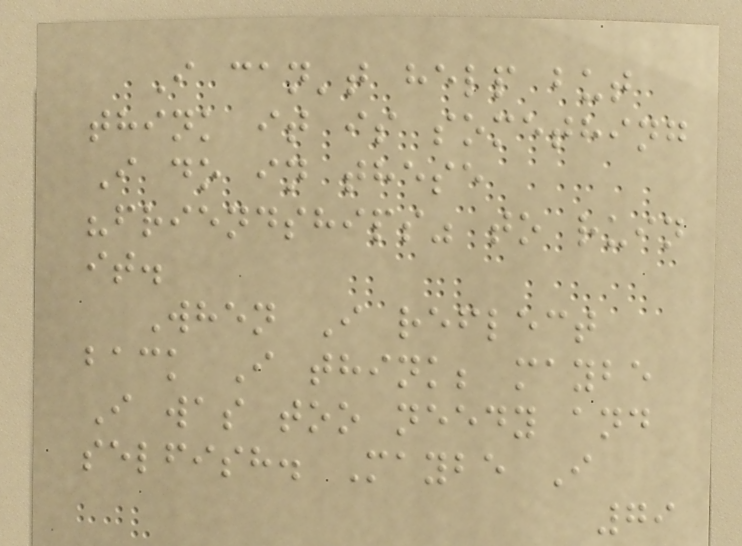I can't help but
think it is something
I do in these
"friendships" to ruin
it.
When I reflect
back I think; maybe
I was too needy and
selfish. Maybe I
79
